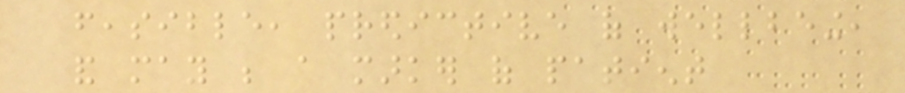feasible, predictive of wellbeing,
and may be a marker of patient
